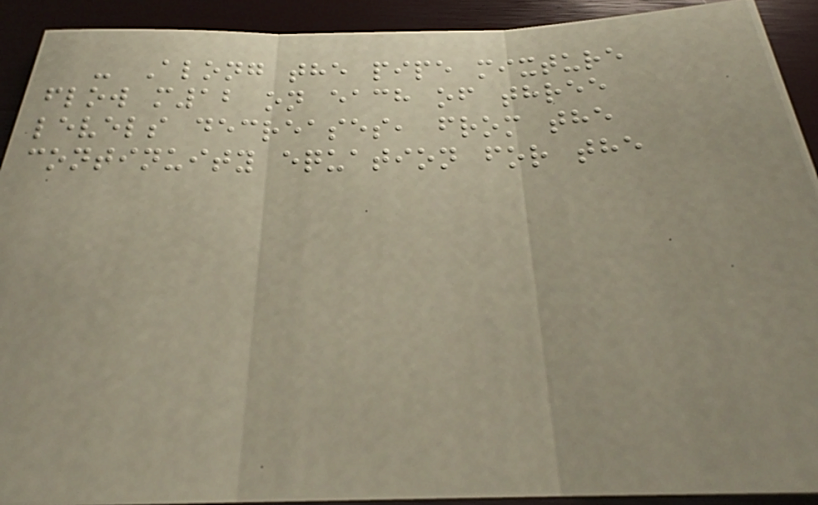- Along the pipe mixture
flow m12 on each of three
levels decreases, from the
continuity equation for the
